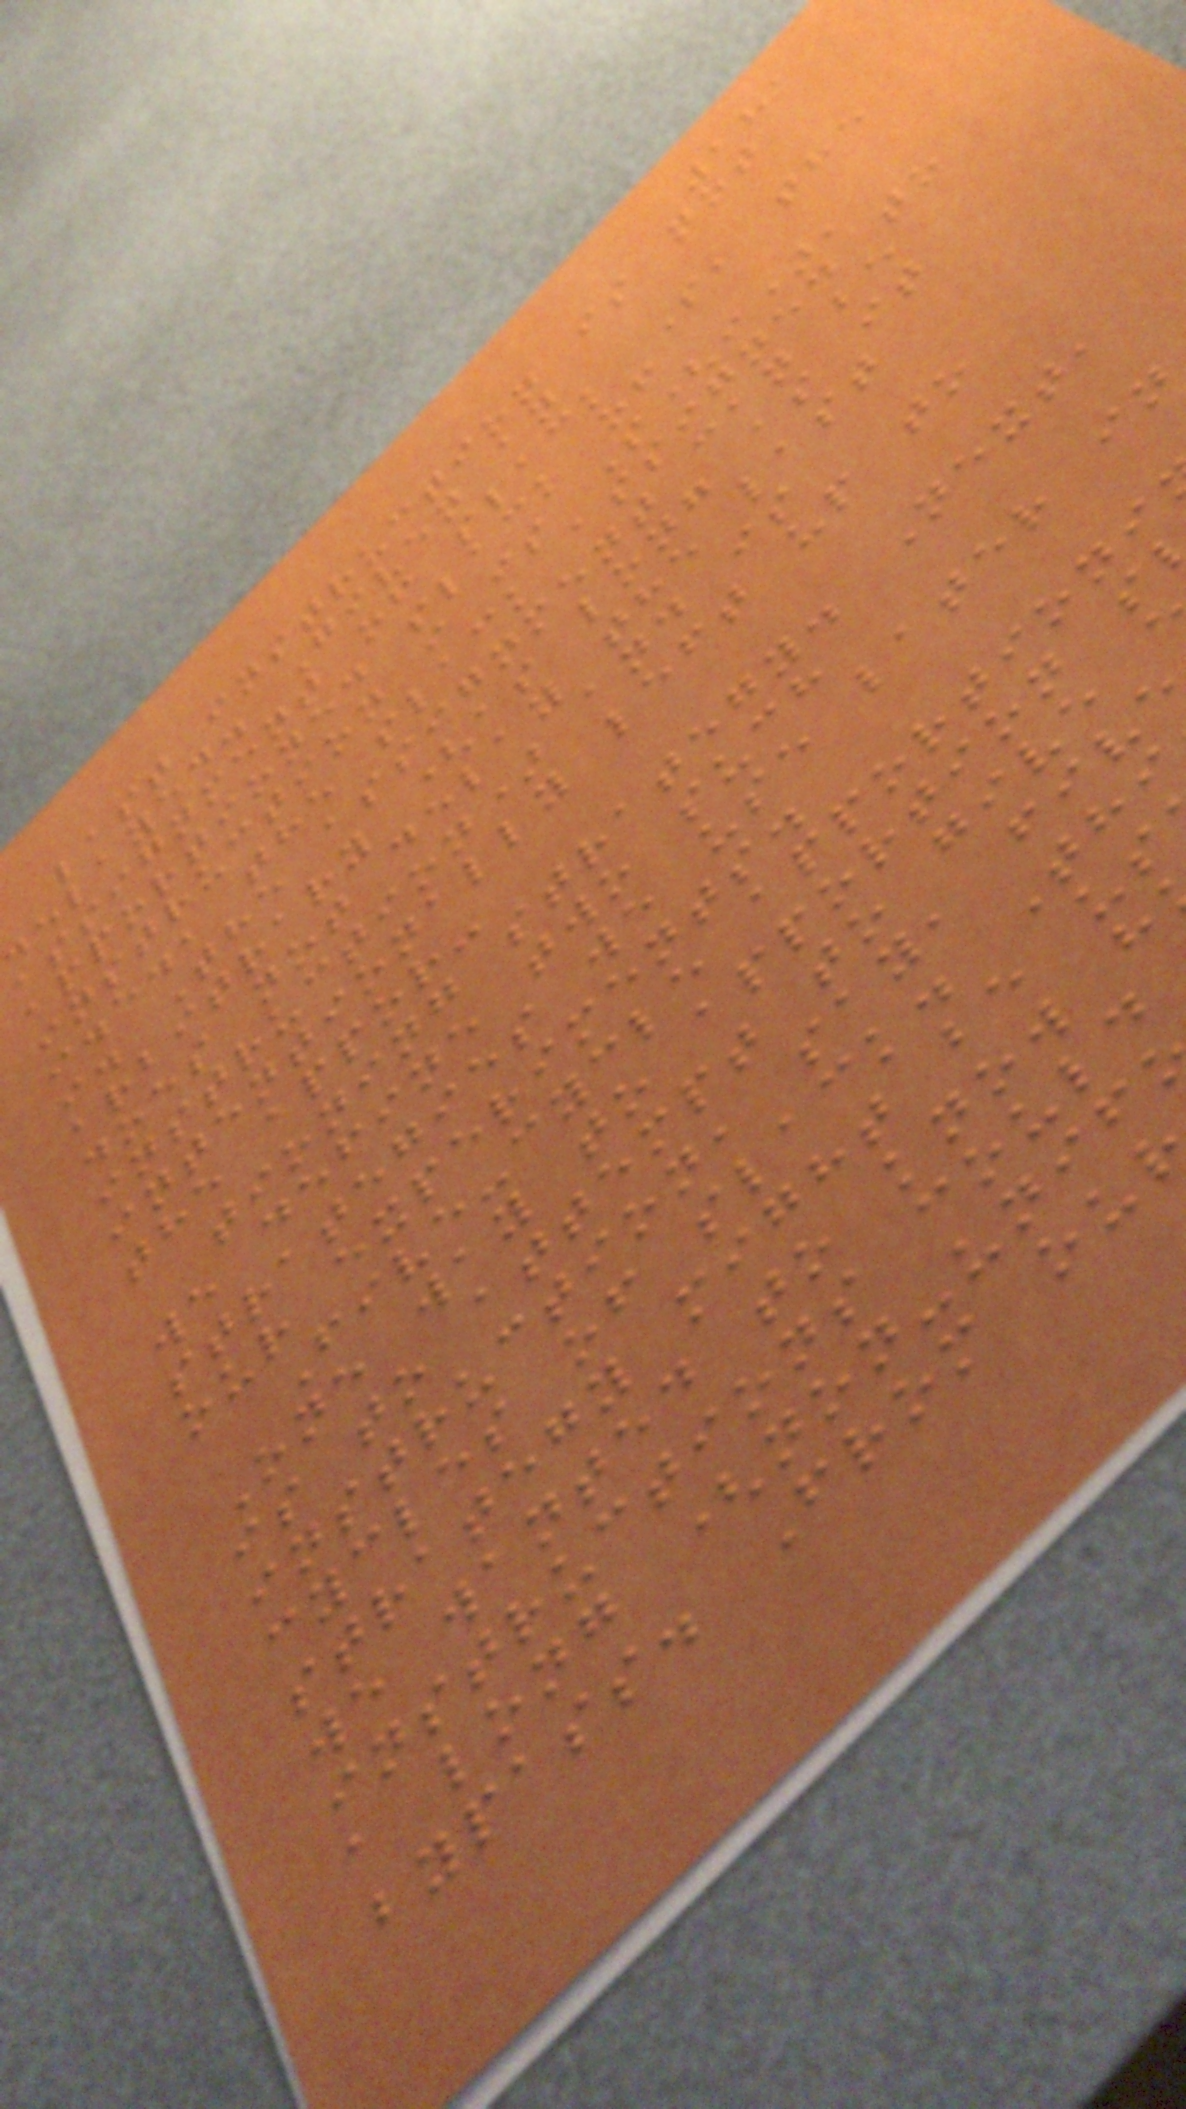181
last instruction is not
delayed. Given an
assignment of slack S, the
apportioned slack of
instruction i is S(i),
i.e., the slack assigned to
i. The assignment can be
arbitrary (as long as it
does not delay the last
instruction) and is
intentionally left up to
the appor-
tioning strategy. Next,
we define two such
strategies we use later in
our experiments.
Five-cycle apportioni
One way to apportion s
is to attempt to give
instruction, say, fiv
cycles of slack. Thi
strategy might be us
we wanted to know h
instructions could
a long (non-unif
bypass. From ou
